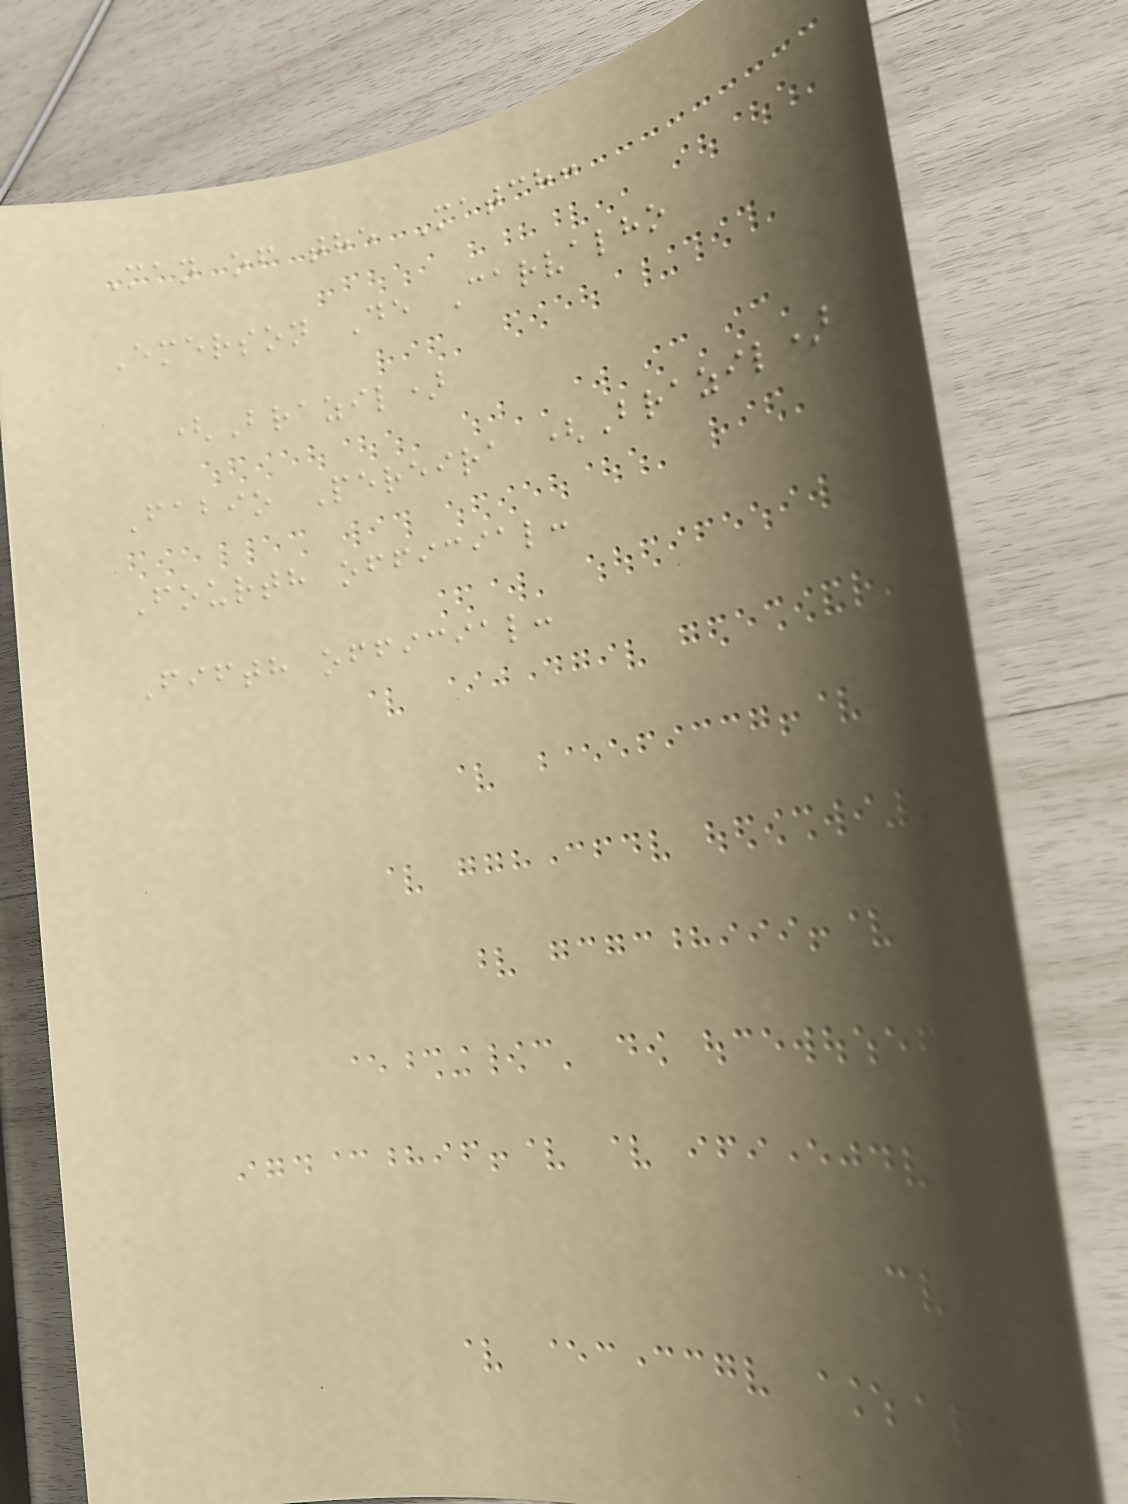Man of the Match:
Emerson De Carvalho
(Brazil)
Fabio Pereira (Brazil)
Fourth official:
Fifth official:
